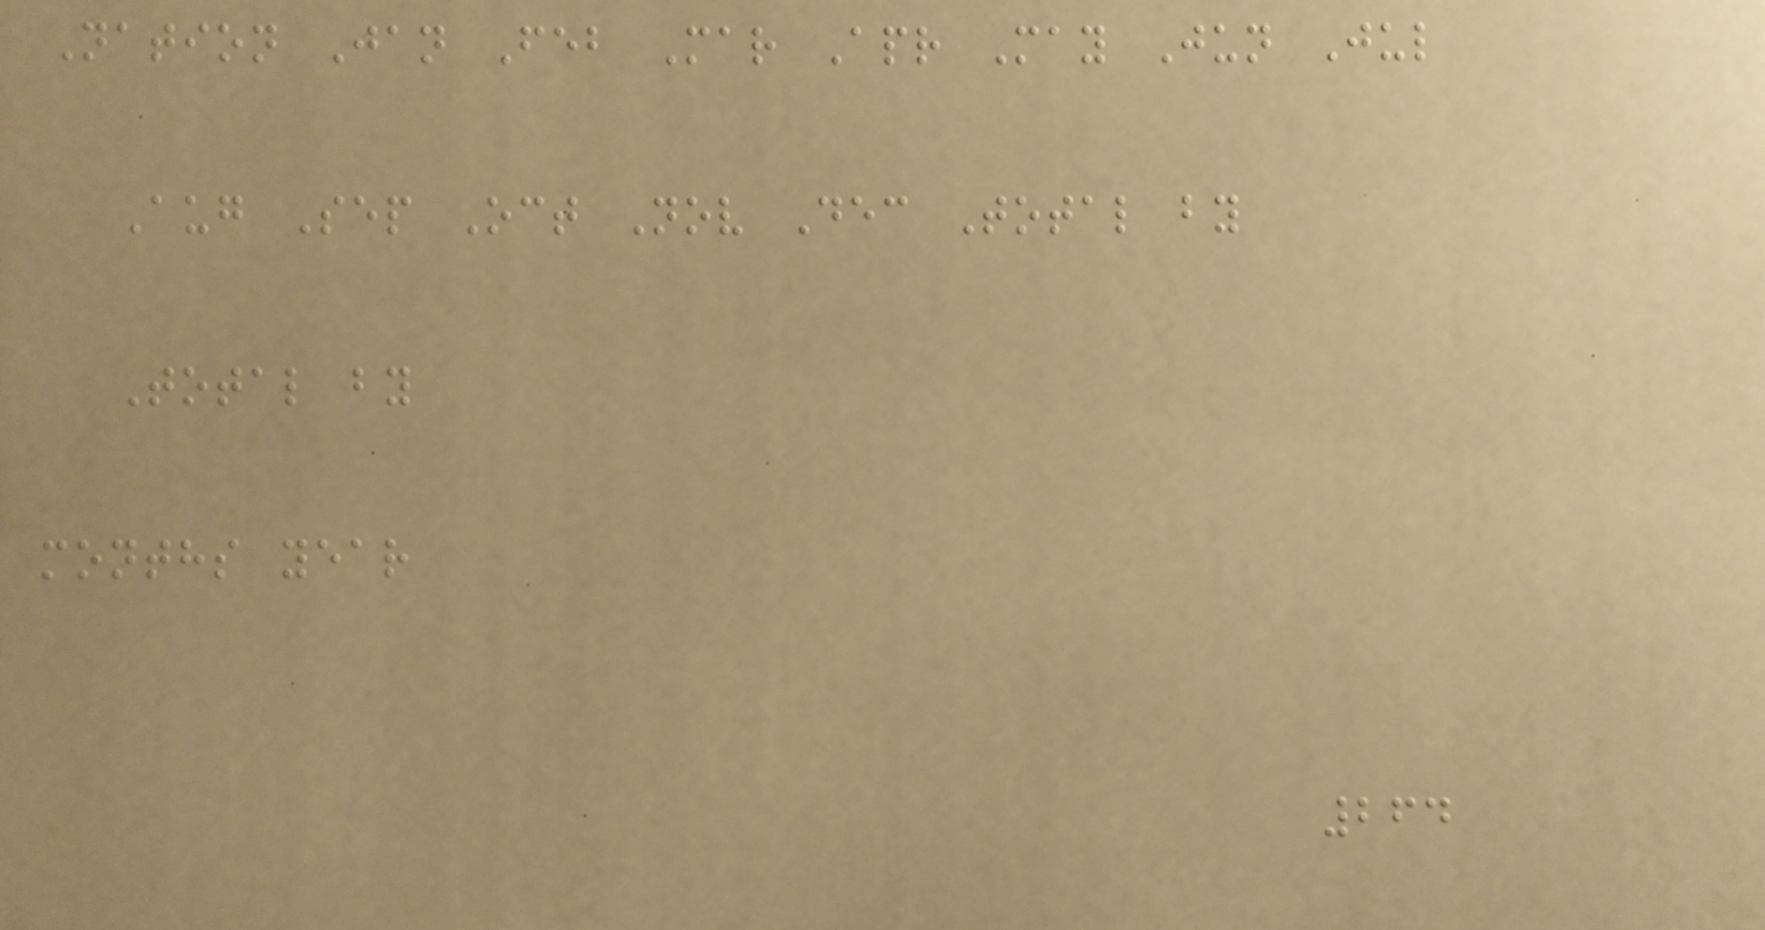Nation Jan Feb Mar Apr May Jun Jul
Aug Sep Oct Nov Dec Total by
Total by
months year
264
